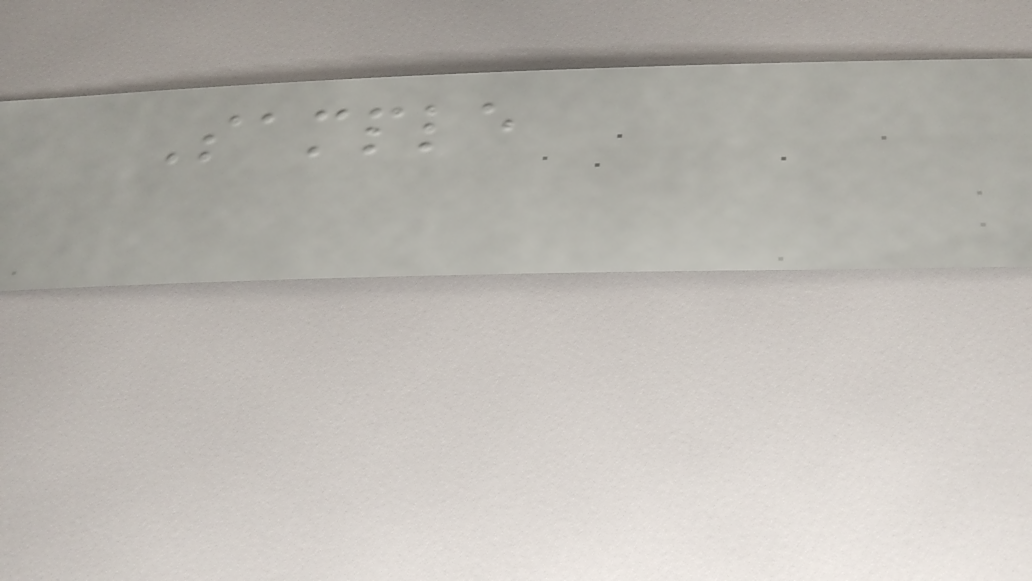Sample
